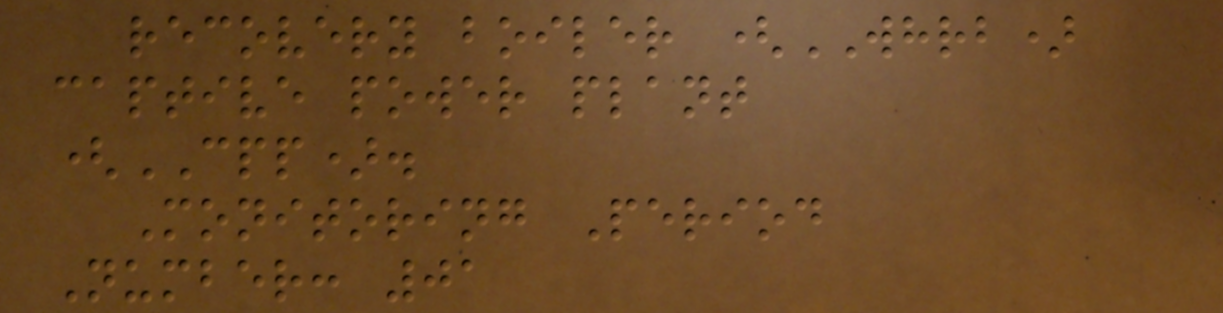recovery boiler (WHRB)
captive power plant
(CPP).
Monitoring Period
Number: 01
